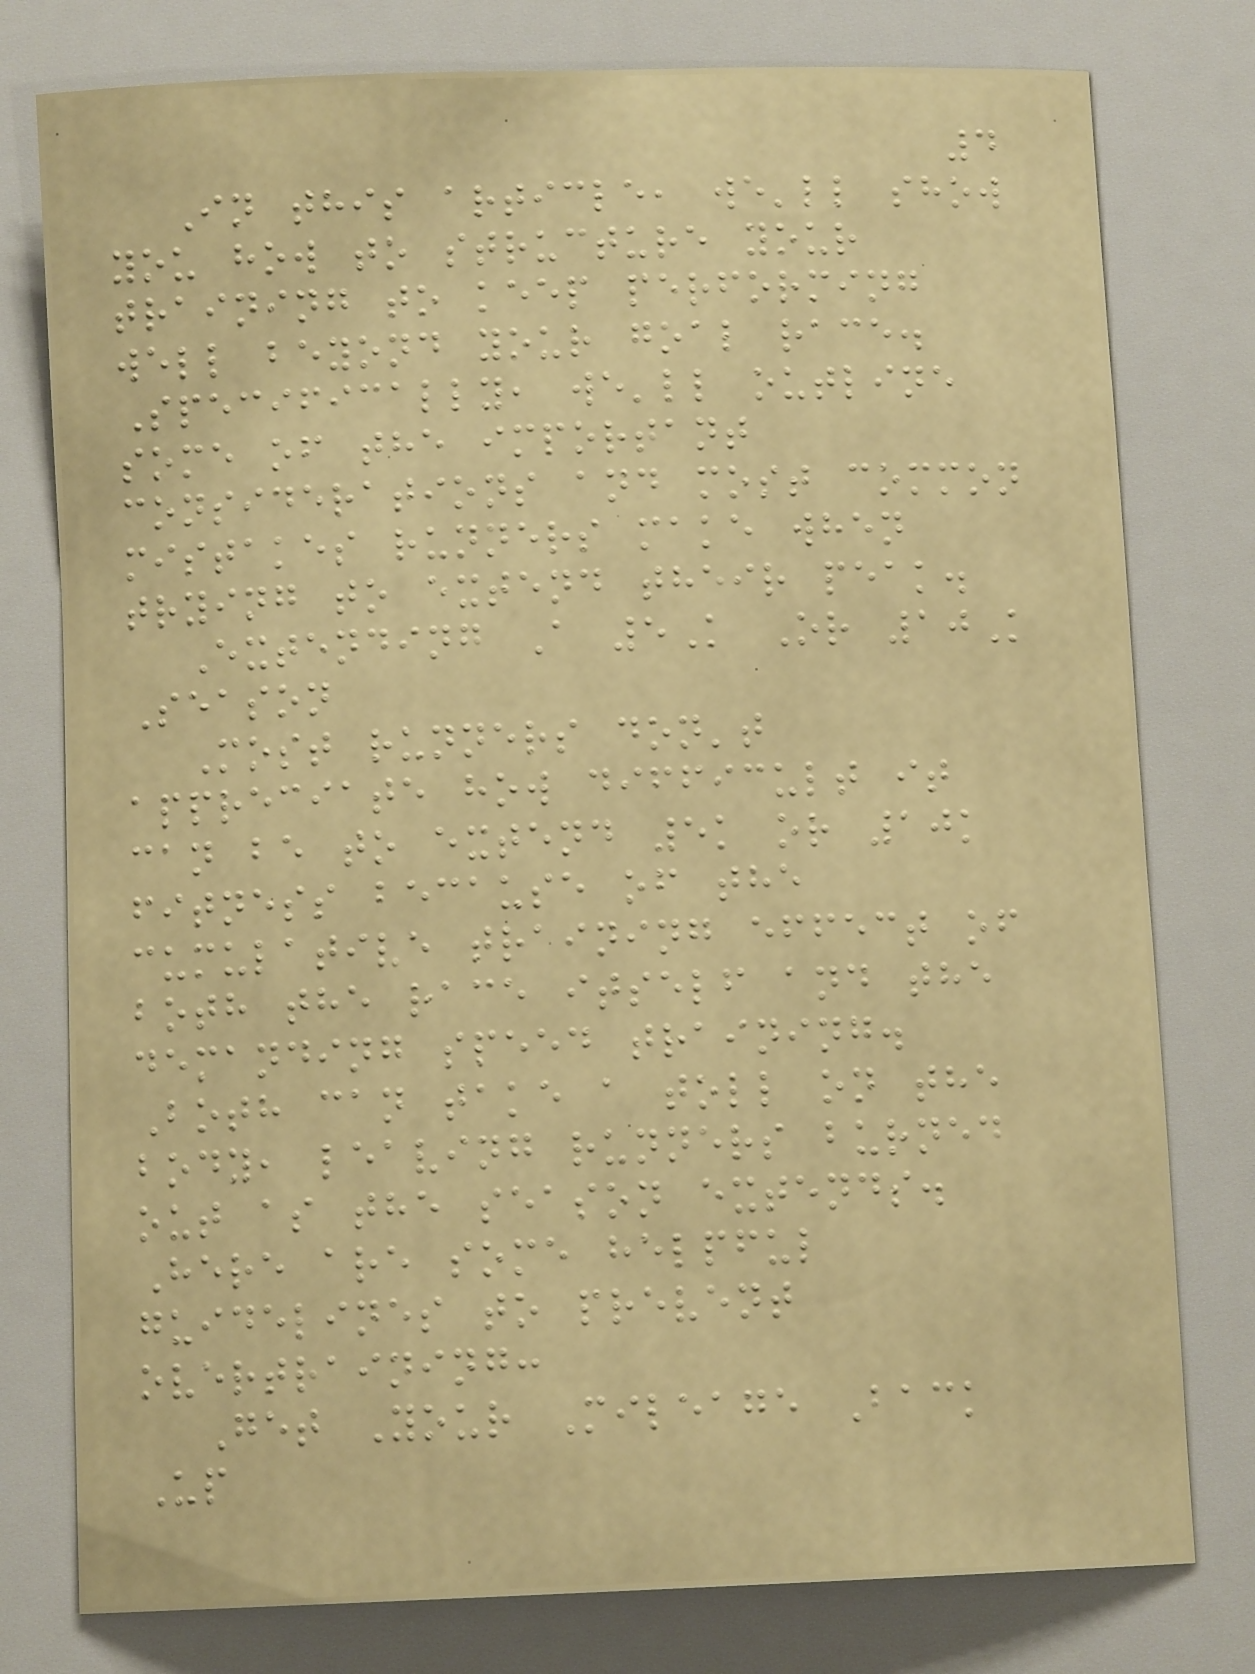4
In this article, we'll show
you how to structure your
training to keep performing
well beyond your goal race.
Specifically, we'll outline
some of the important
considerations and most common
mistakes runners make when
trying to extend their peak.
Extending A 5K Or 10K
Season
Most runners don't
appreciate how difficult it
can be to extend 5k or 10k
fitness because of the
cumulative training effect of
both the race itself and the
demanding speed training.
Both can take a toll on the
body, leaving runners burned
out as the season extends.
Here are some helpful
guidelines to prevent
overtraining:
Get Your Mileage Back
Up
